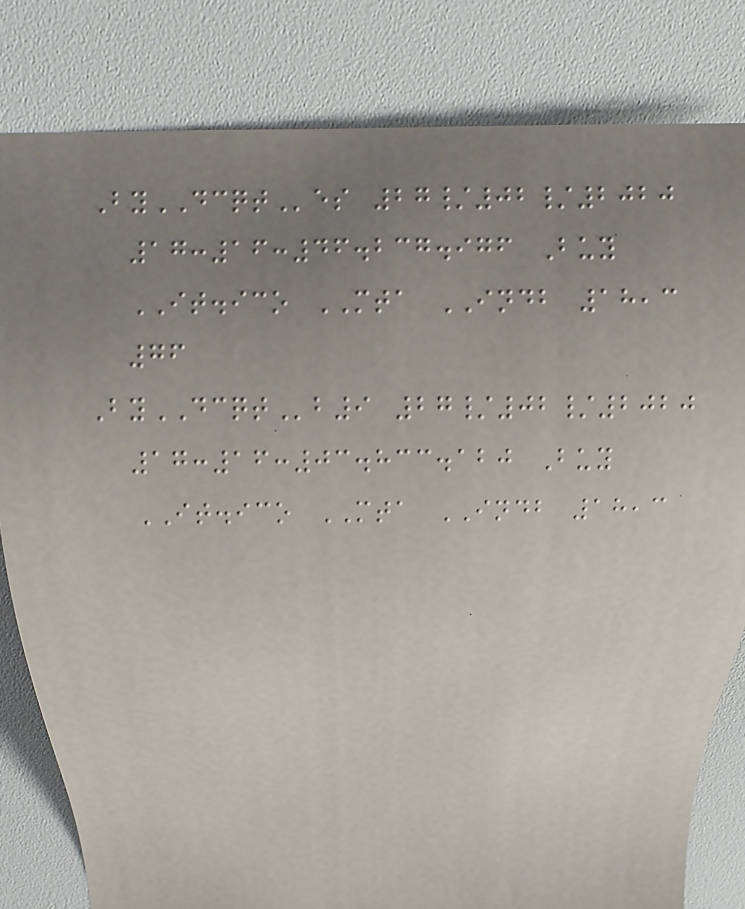ByDCQTes 27/02/2020
17:16:46.237.976 Buy
IT.ico MTA INDB 18,3
76
ByDCQTb9 27/02/2020
17:16:03.833.120 Buy
IT.ico MTA INDB 18,3
